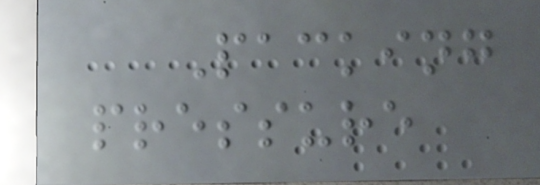Packing
pressure
